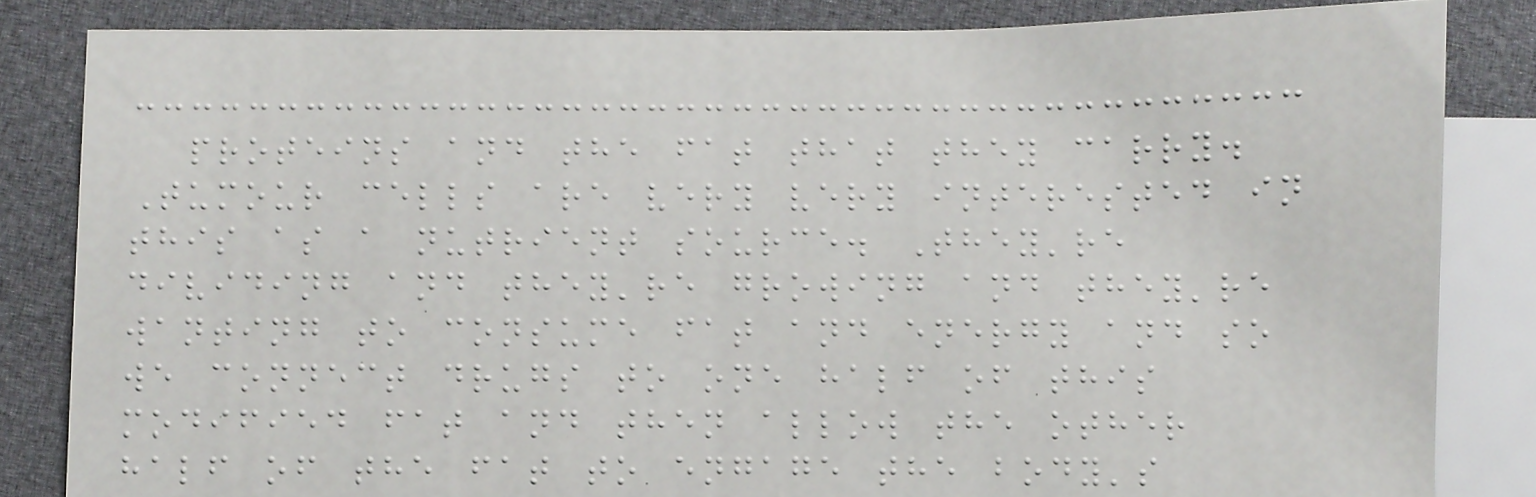proteins and the fat that they carry.
Tumour cells are very very interested in
this as a nutrient source. They're
dividing and they're growing and they're
wanting to consume fat and energy and so
we connect drugs to one half of this
modified fat and then allow the other
half of the fat to engage the body's
